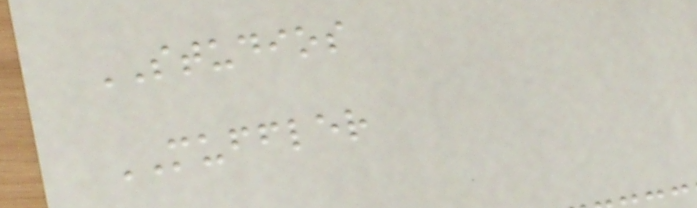STUDIOS
MUFFLER
